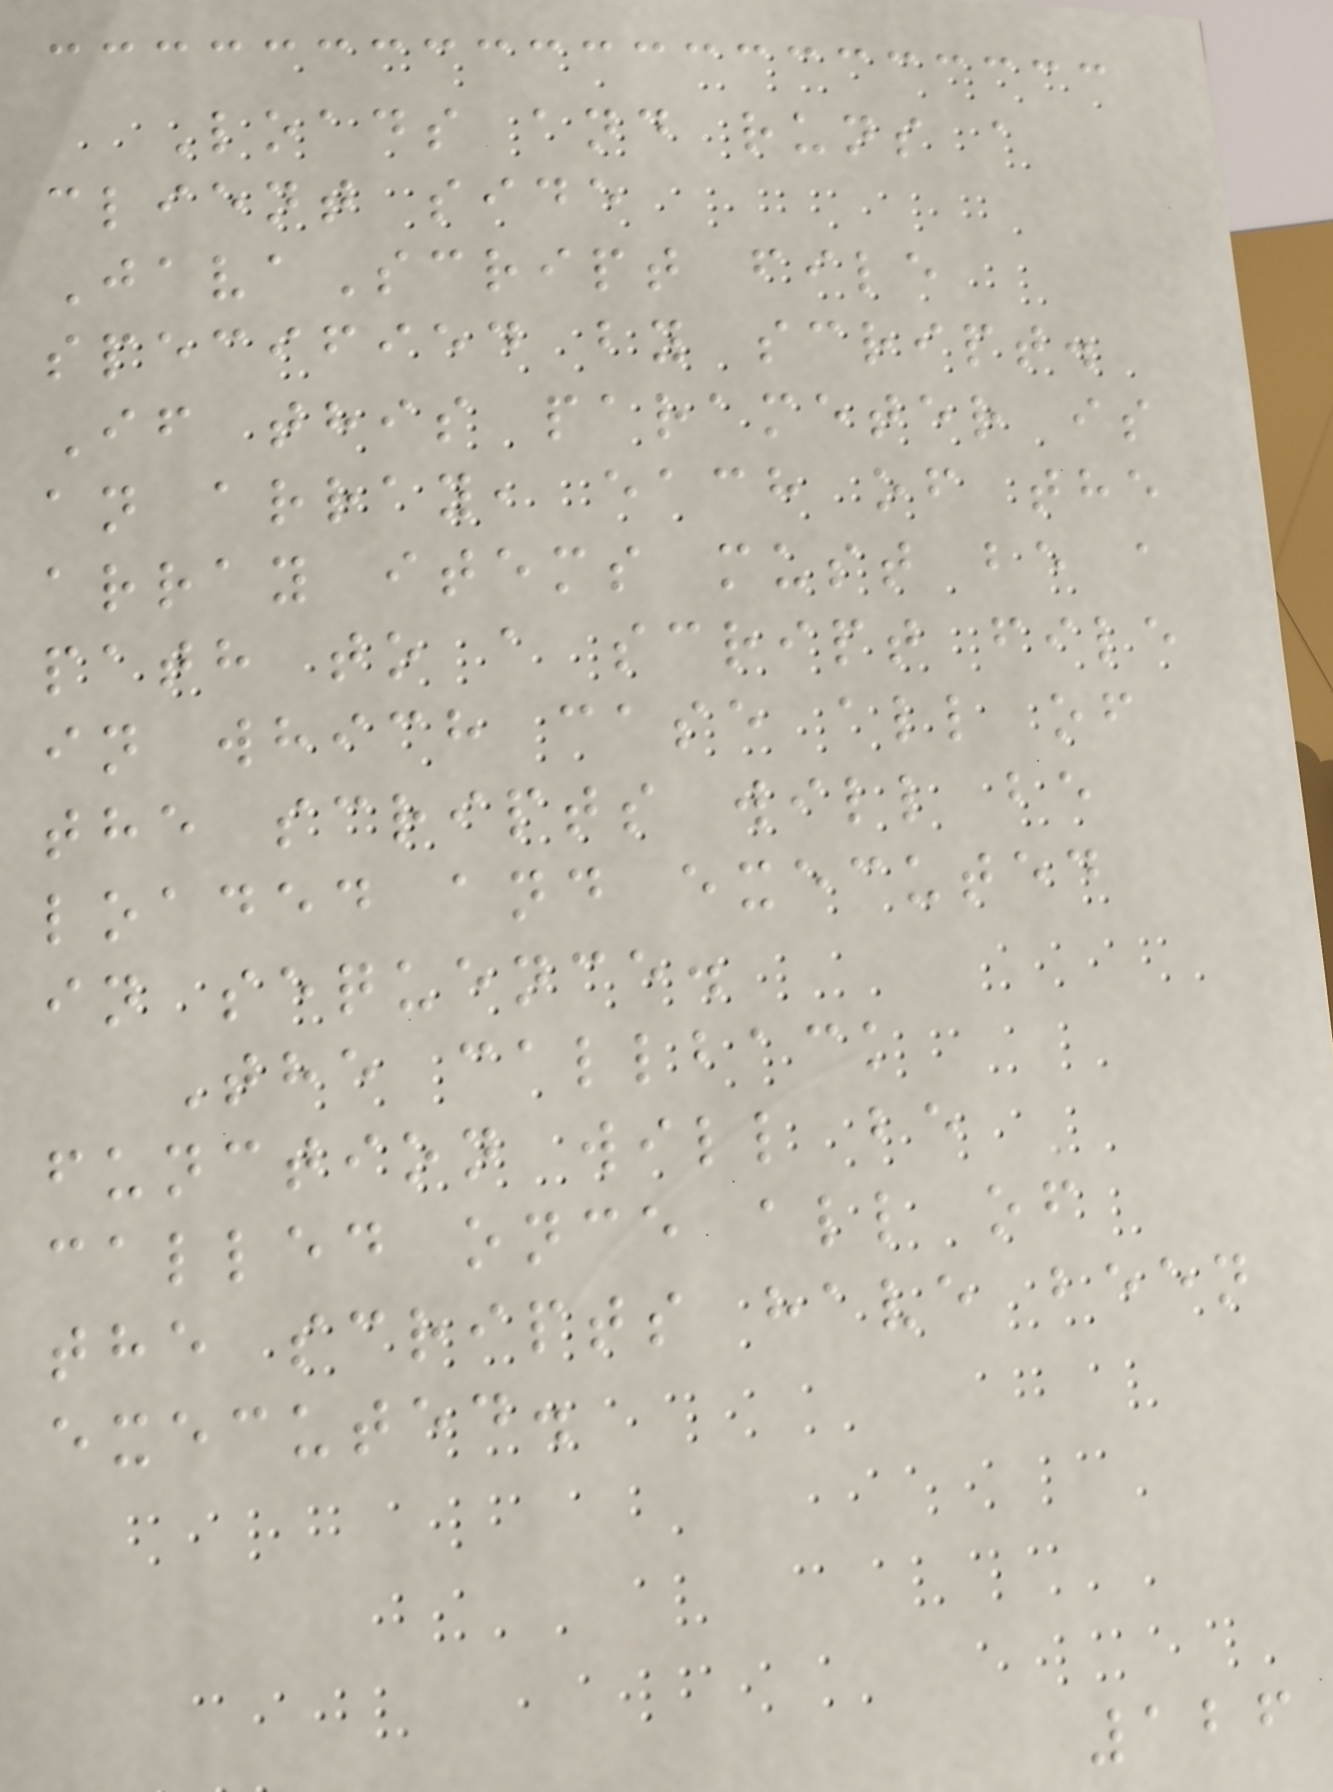Loads and runs a
client side
JavaScript file
specified by script.
If this parameter is
an array, each of the
array items must be a
path to a script file
in which case all of
the scripts will be
loaded and executed
in sequence.
The callback
function will be
called once all of
the scripts have been
executed.
126
